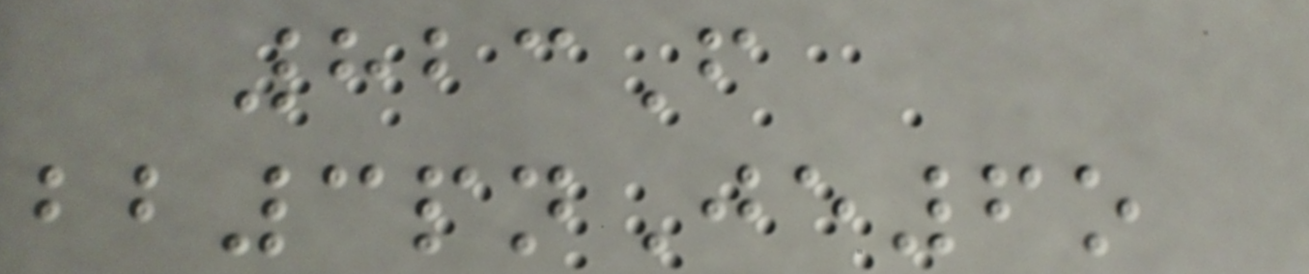823F
bb3pnJe6o
